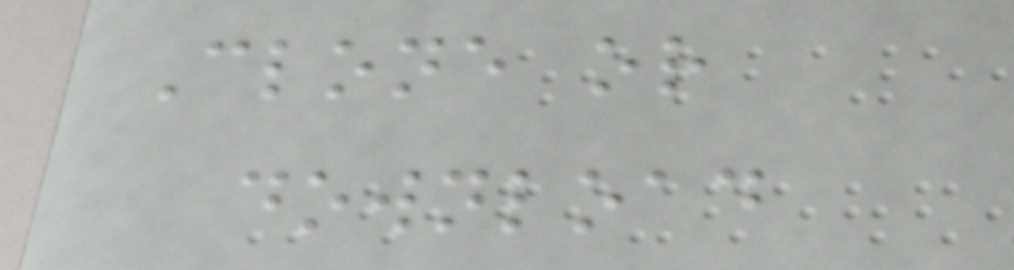Clone or
download
